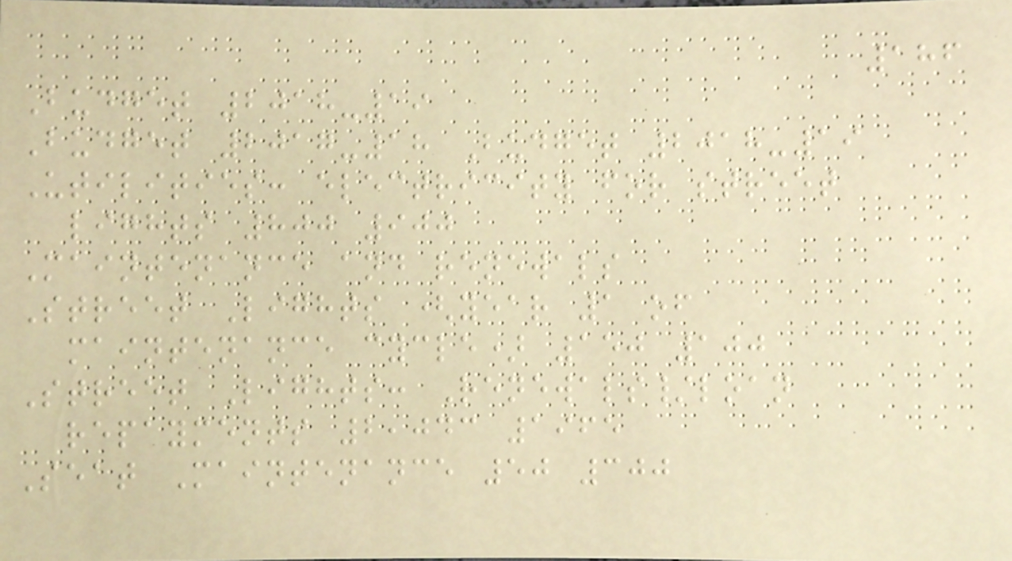186
Budget 2018-19
Budget 2017-18 Budget 2018-19
Utilities: electricity for street
lights 800 900
Maintenance and renewals
Street Lights (year 1 of
maintenance cycle) 150 100
Street Lights: Renewals/loan
repayments 2,043 1965
Seat Maintenance 50 300
